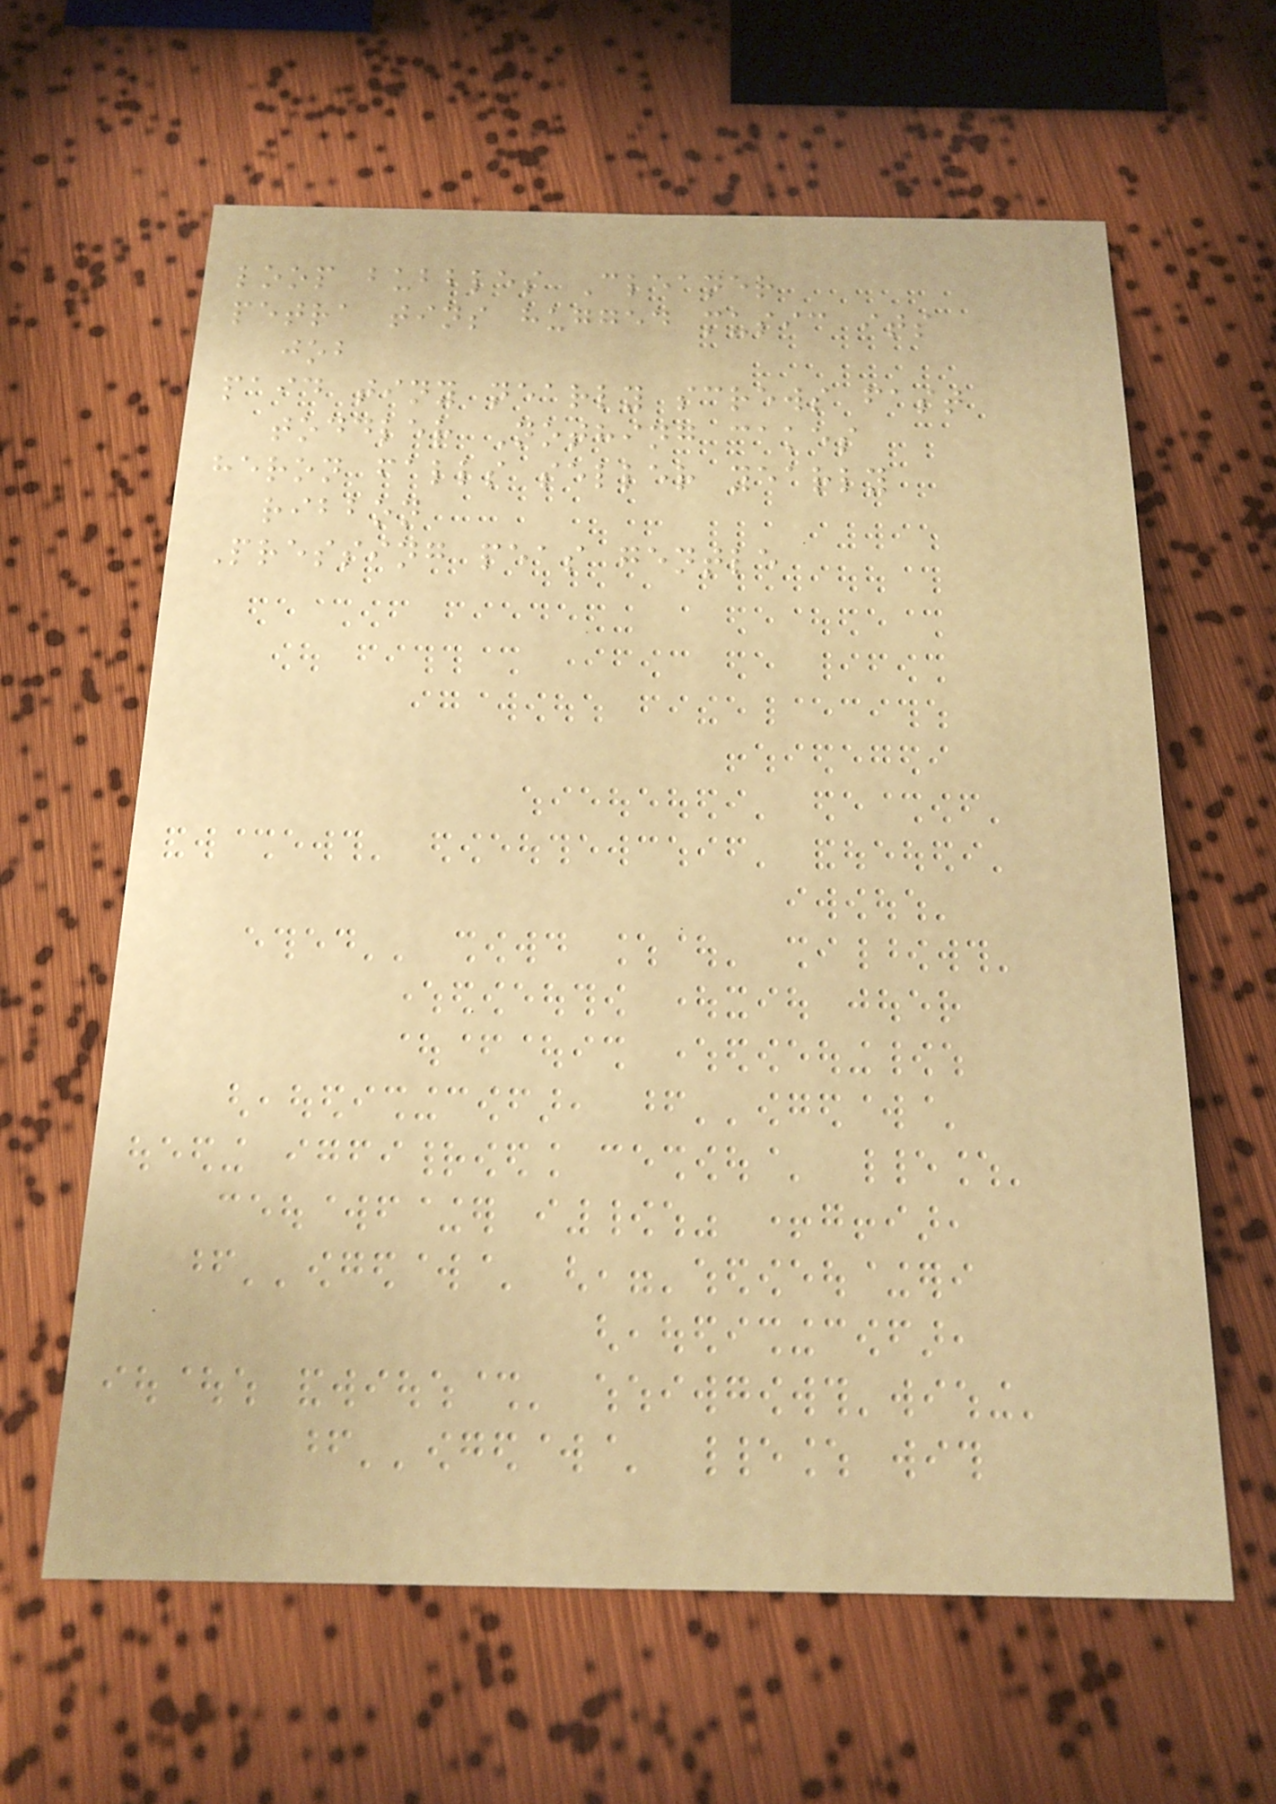loop bubbles Cleaner
petra tins hugged music its
job
paid tiny nearly screws fast
toddler Nothing cakes
heron falls seller yearly
ribbon
Pressing peas gentle
